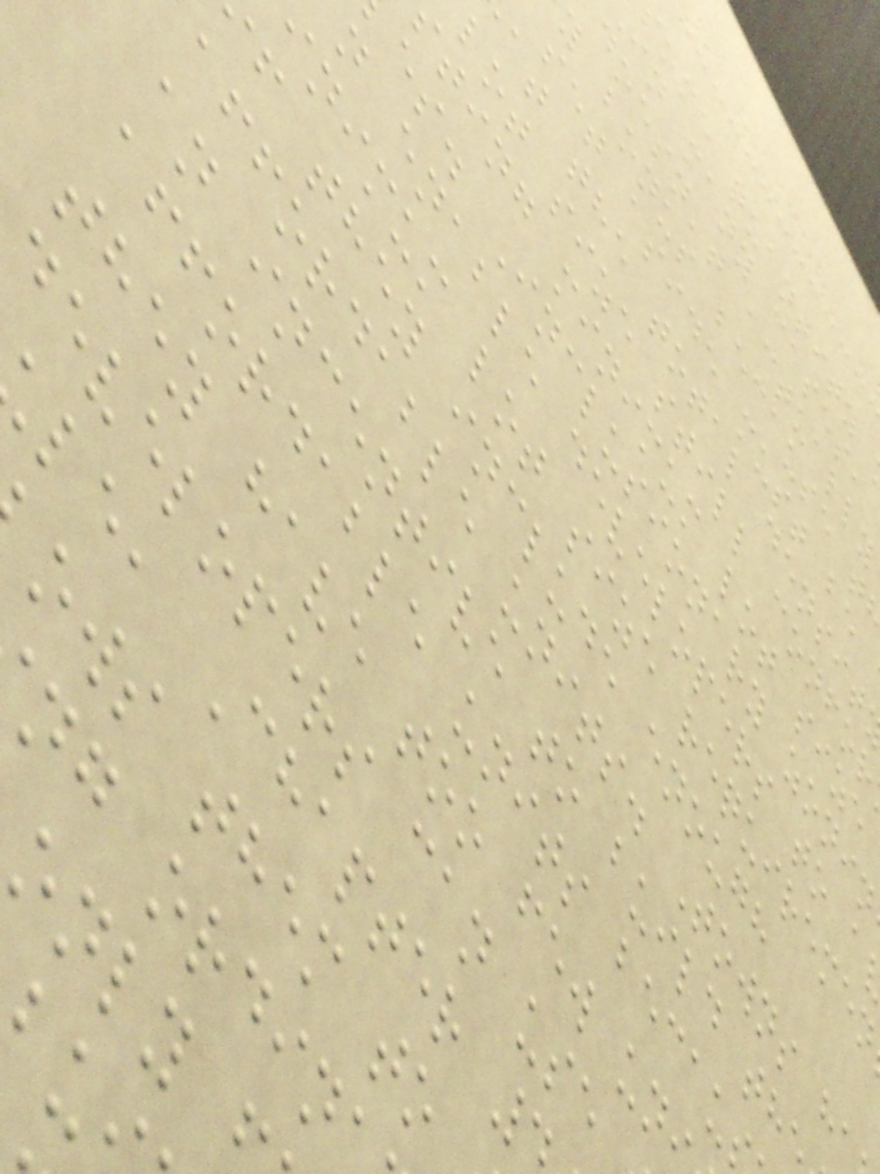ome quantity
in many cases,
doesn't actually
y bonus because t
set aside must be
at the total densit
lot size still confor
ting minimum lot size
es. Inclusionary zonin
n enable developers to a
inimum lot size requiremen
f they include enough
affordable units. Towns h
an incentive to build th
affordable units becau
they have too few un
evelopers can use
le, Chapter
ows them to
ng ordin
